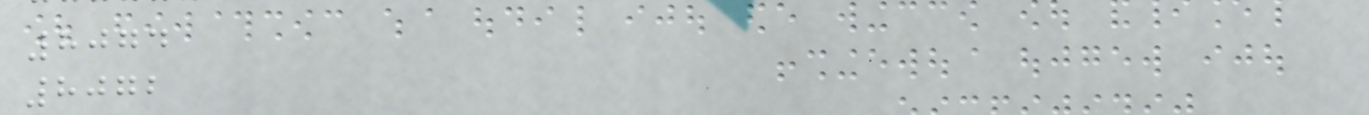8074
8072
